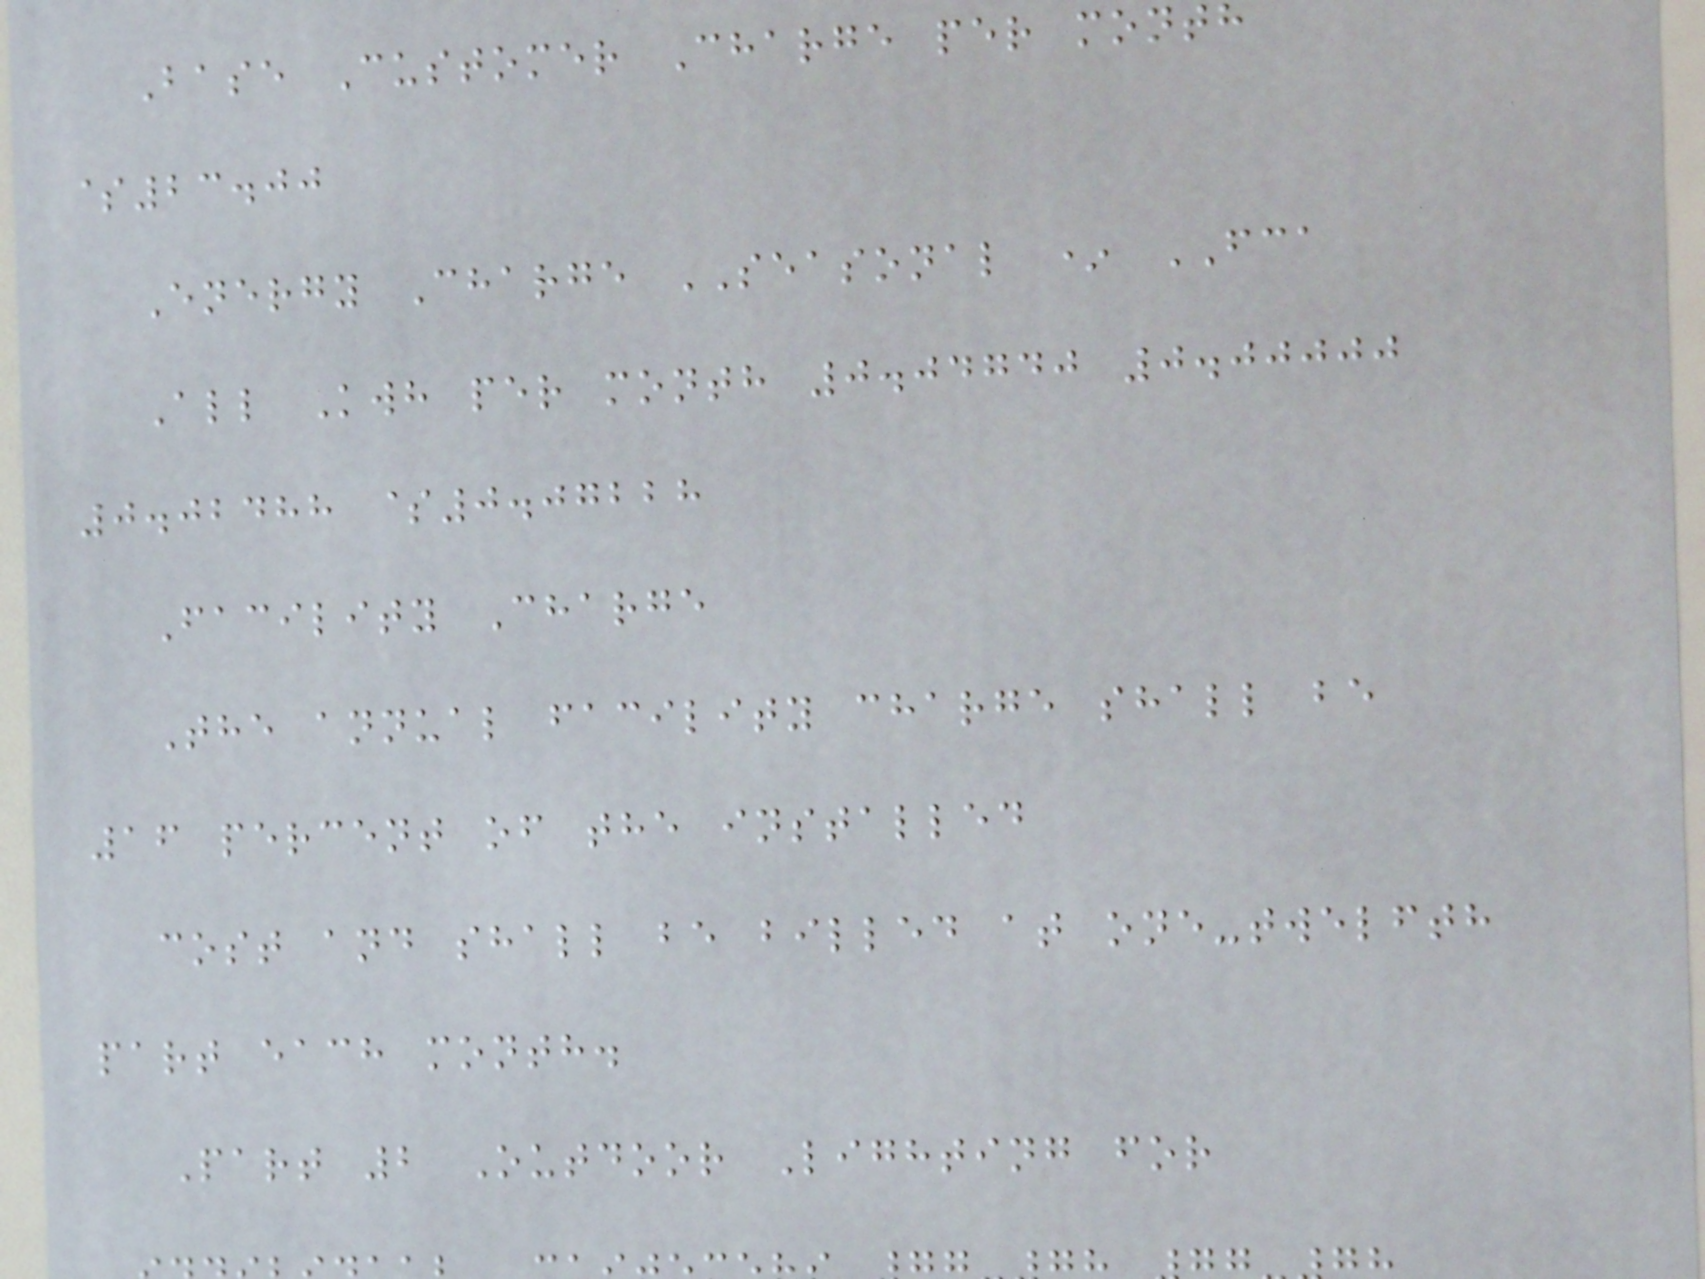Base Customer Charge per month
$23.00
Energy Charge SEASONAL * FCA
All Kwh per month 0.04740 0.00000
0.02488 $0.07228
Facility Charge
The annual facility charge shall be
16 percent of the installed
cost and shall be billed at one-twelfth
part each month.
Part 2 Outdoor Lighting for
